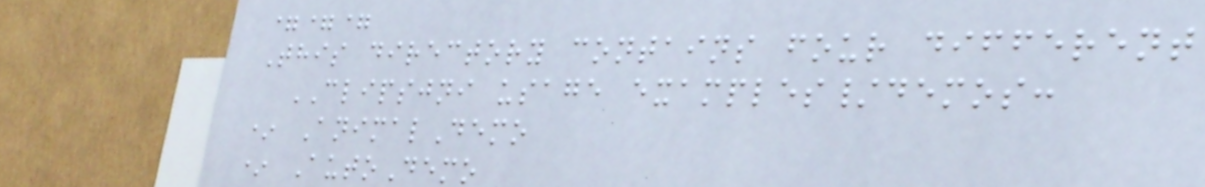===
This directory contains four different
CLIPSJNI usage examples/demos:
* AnimalDemo
* AutoDemo
